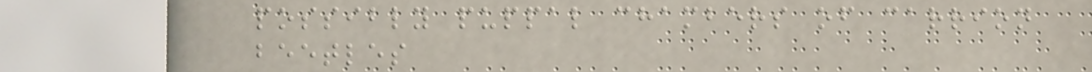possibly puppal chambers of carrion
beetles
